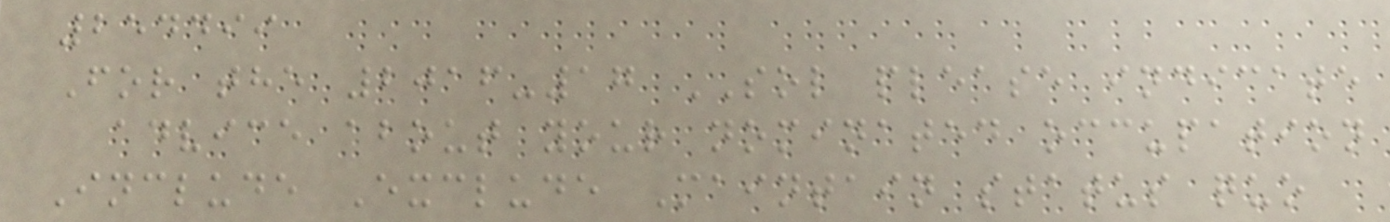254499
For the 2016-17 SOL please indicate
advice about your nominated occupation
Include Exclude Maintain status quo
